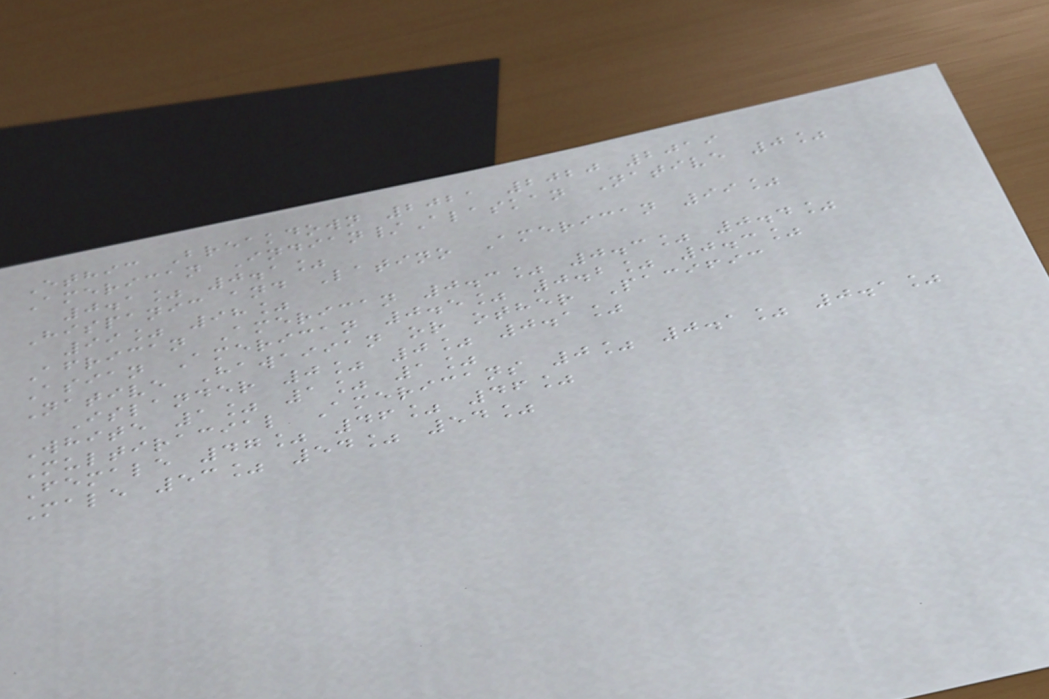Ethic Breakdown 2021 2020 2019
American Indian/Alaskan Native 0%
0.1% 0.1%
Hispanic and Latino American 99%
99% 98%
African American 0.3% 0.3% 0.4%
Asian American 0.5% 0.2% 0.3%
Native Hawaiian or other Pacific
Islander 0% 0% 0.1%
White 1% 1% 1%
Multiracial Americans 0% 0.1% 0.1%
Female 47% 46% 46%
Male 53% 54% 54%
